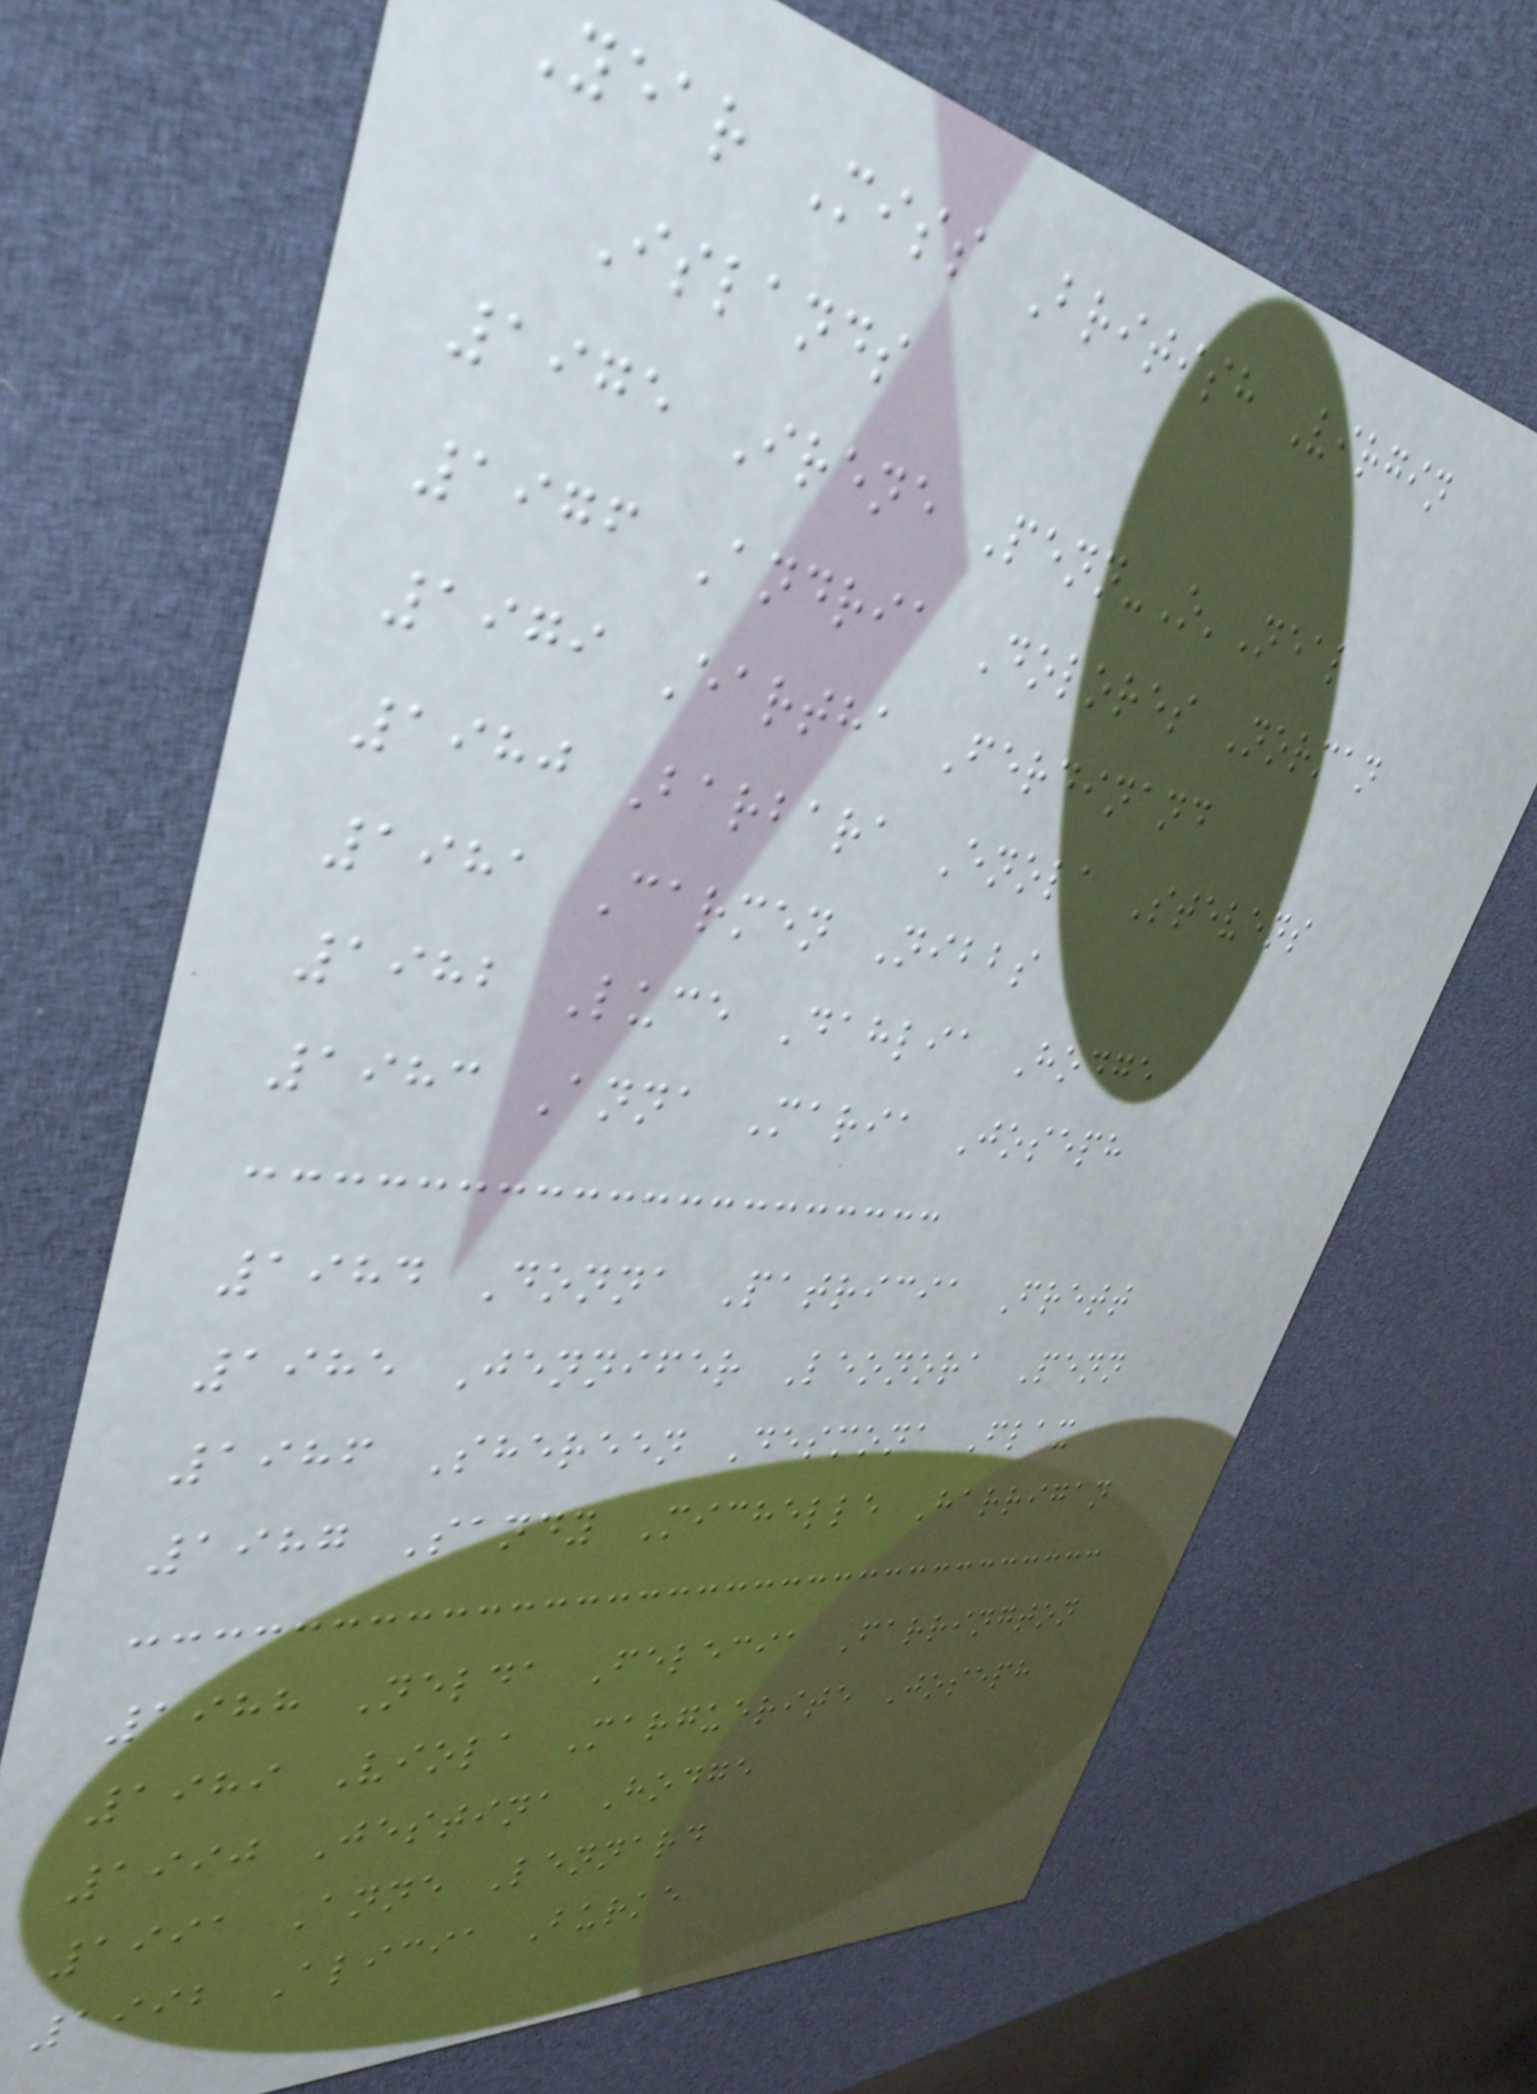Year Miss British Virgin
Islands
1975 Irene Penn-O'Neal
1976 Andria Dolores Norman
1979 Eartha Ferdinand
1980 Barbara Enola Stevens
1981 Carmen Nibbs
1982 Luce Dahlia Hodge
1983 Anna Maria Joseph
1984 Donna Patricia Frett
1985 Jennifer Leonora Penn
1986 Shereen Desmona Flax
1987 Sandy Michelle Harrigan
1988 Nelda Felecia Farrington
1989 Viola Marguerite Joseph
1990 Jestina Hodge
1991 Anne Lennard
1992 Alicia Burke
